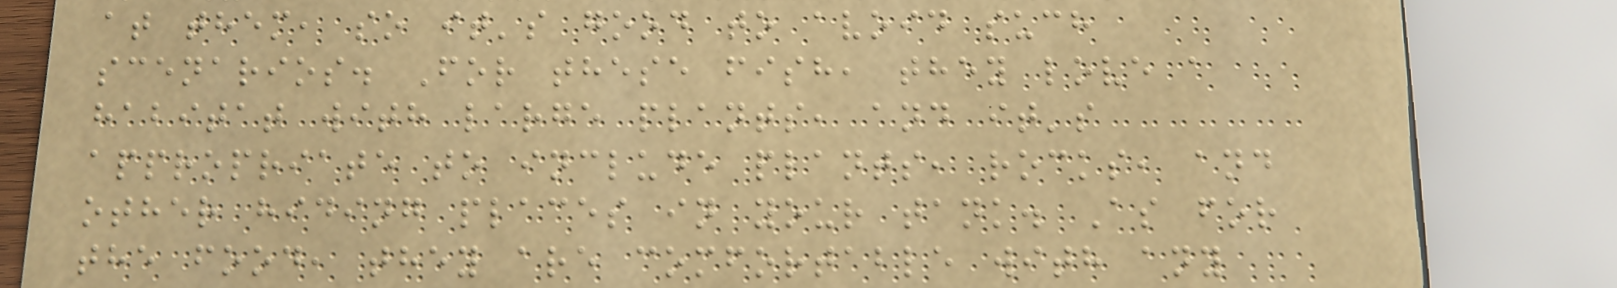at them, so it's good to avoid such
scenarios. For these fish, they love a
habitat with large plants, and it's
appropriate to include plants, rocks, and
other hiding places in your tank. As for
the food, they are comfortable with any
